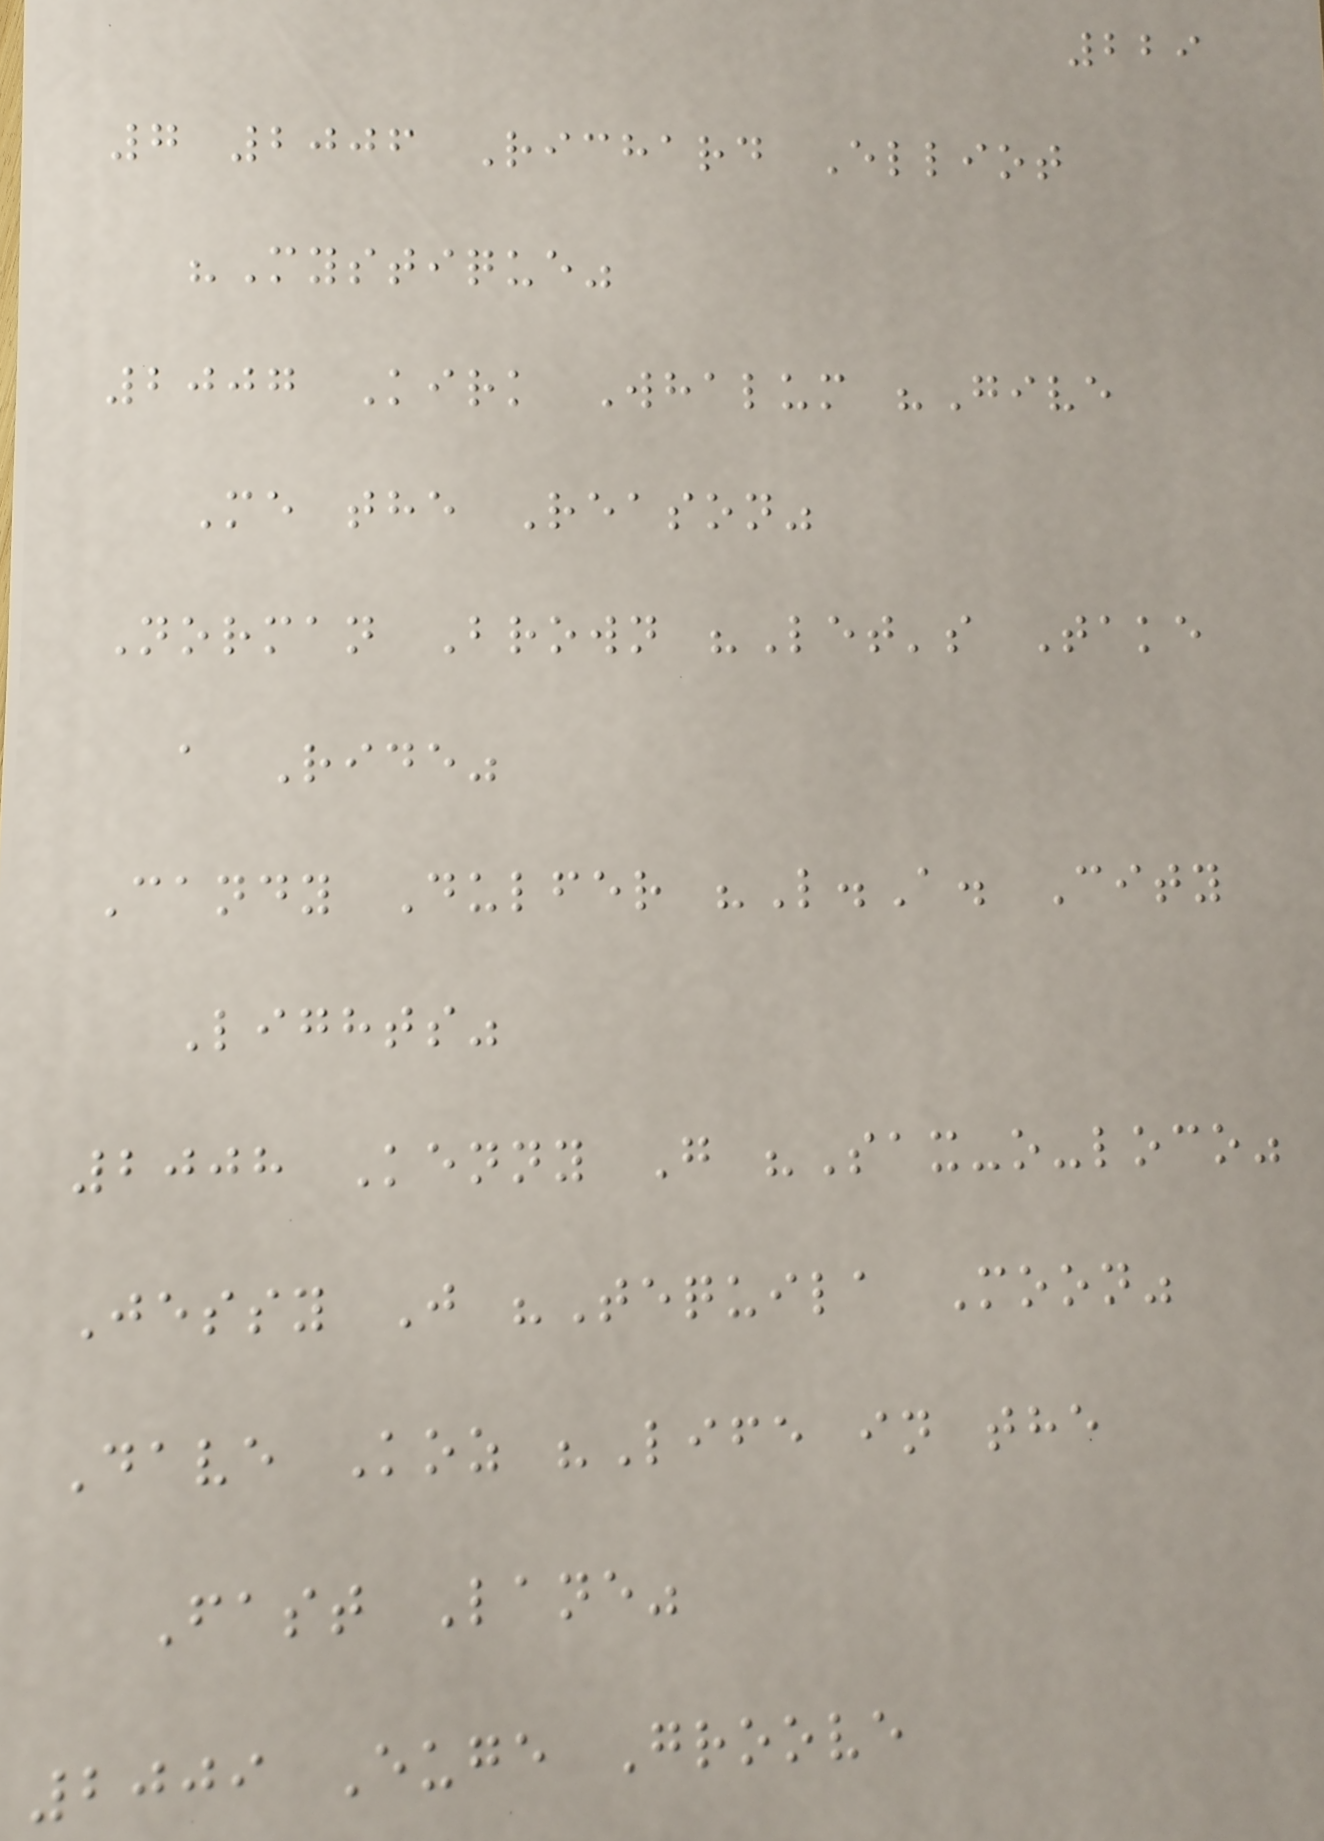229
7 2006 Richard Elliot
"Mystique"
2007 Kirk Whalum "Give
Me the Reason"
Norman Brown "Let's Take
a Ride"
Candy Dulfer "L.A. City
Lights"
2008 Kenny G "Sax-o-loco"
Jessy J "Tequila Moon"
Dave Koz "Life in the
Fast Lane"
2009 Euge Groove
